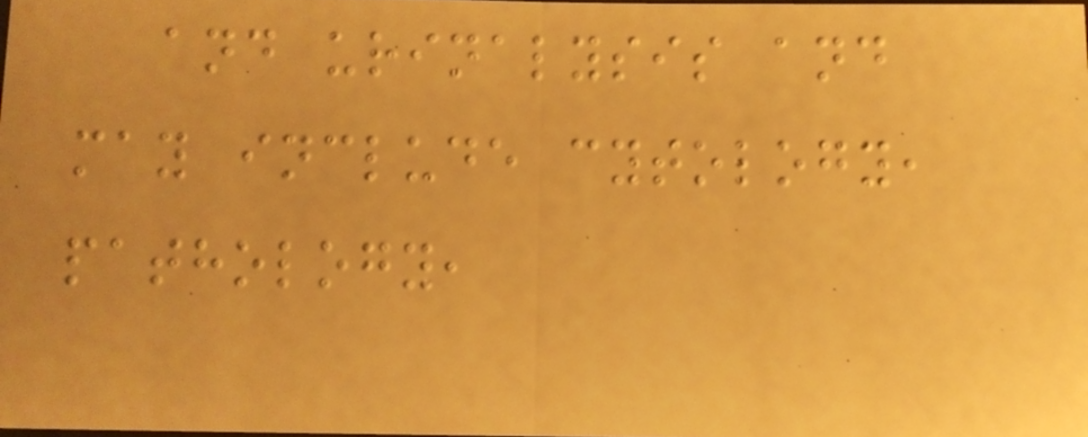and urinalysis and
may include cytology,
pathology,
